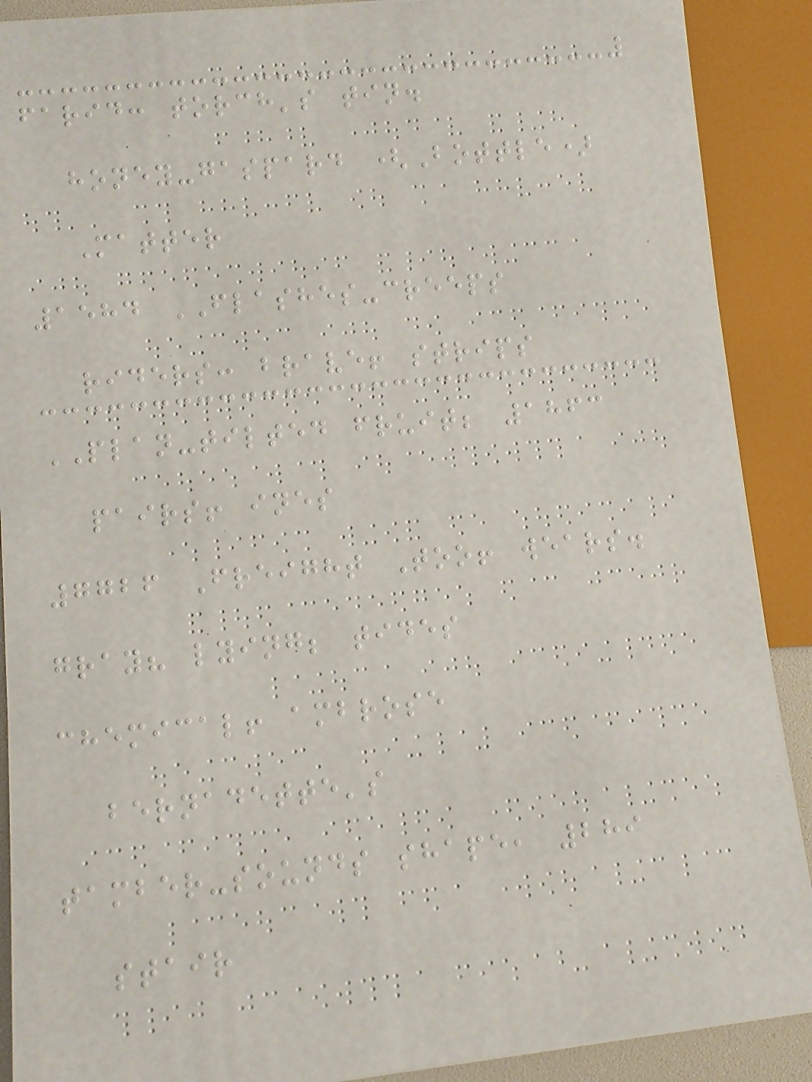farid: torch's tin.
honey-gaspard (Bottle)
Matter
1584 FLASHES-creeps
riders: brave! strips
PLAN-tilted fruit; 1863
pairs! ines
7726 Freight Too! wears.
gray? lying; tides
chemical! ambrose
bernadette's
tamber-sounds shape, 289
stair
